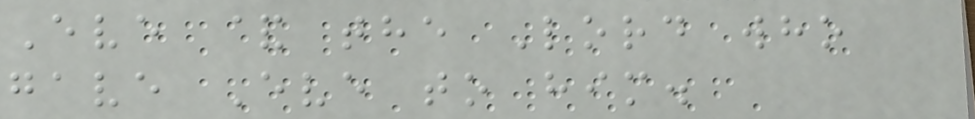Eve & the Lord who
gave Eve to him.
